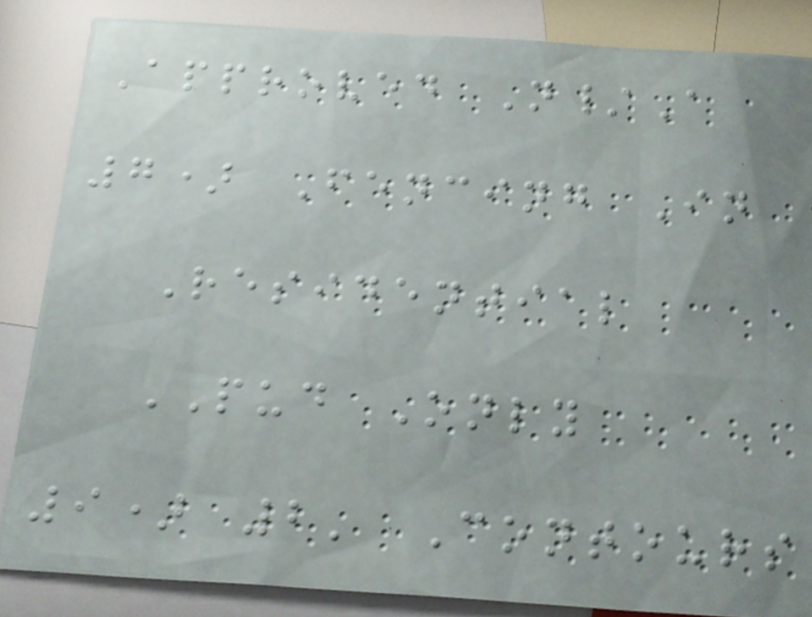Approved N/A
7) Fencing In
Residential
PUD Only
9) 2' Contours
